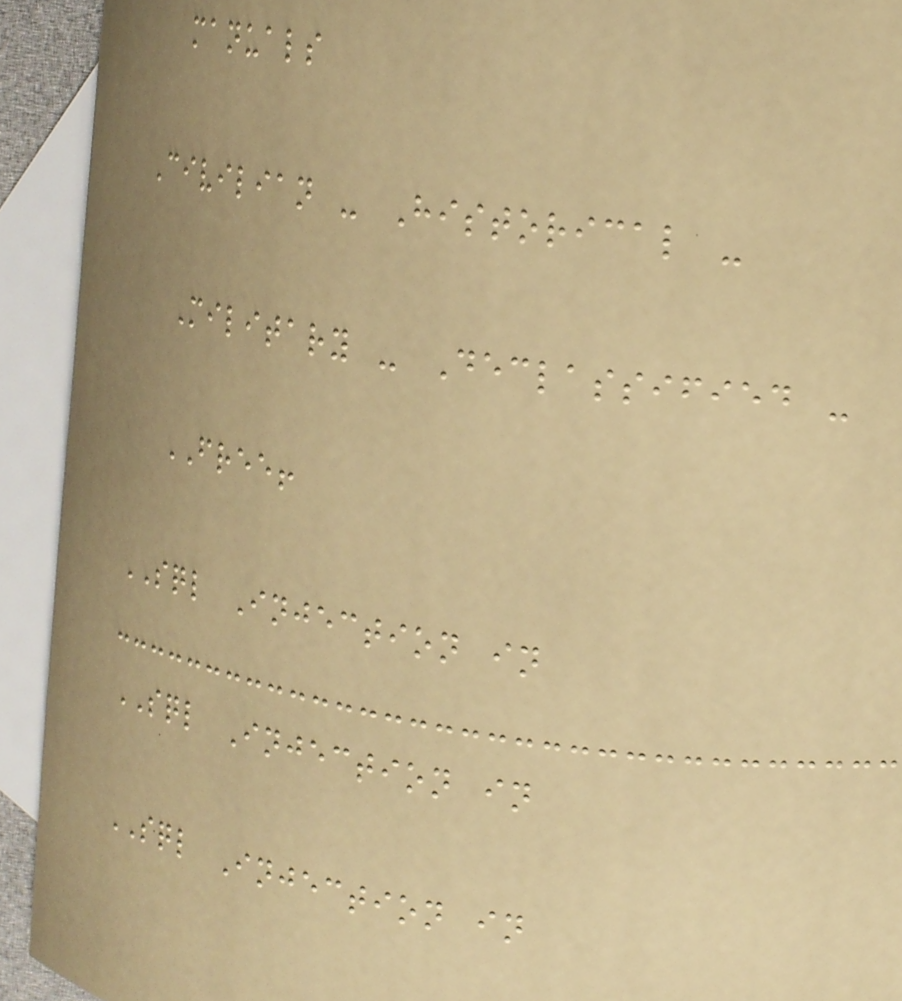manuals
Civilian - Historical -
Military - Declassified -
FREE!
SQL Injection in
SQL Injection in
SQL Injection in
